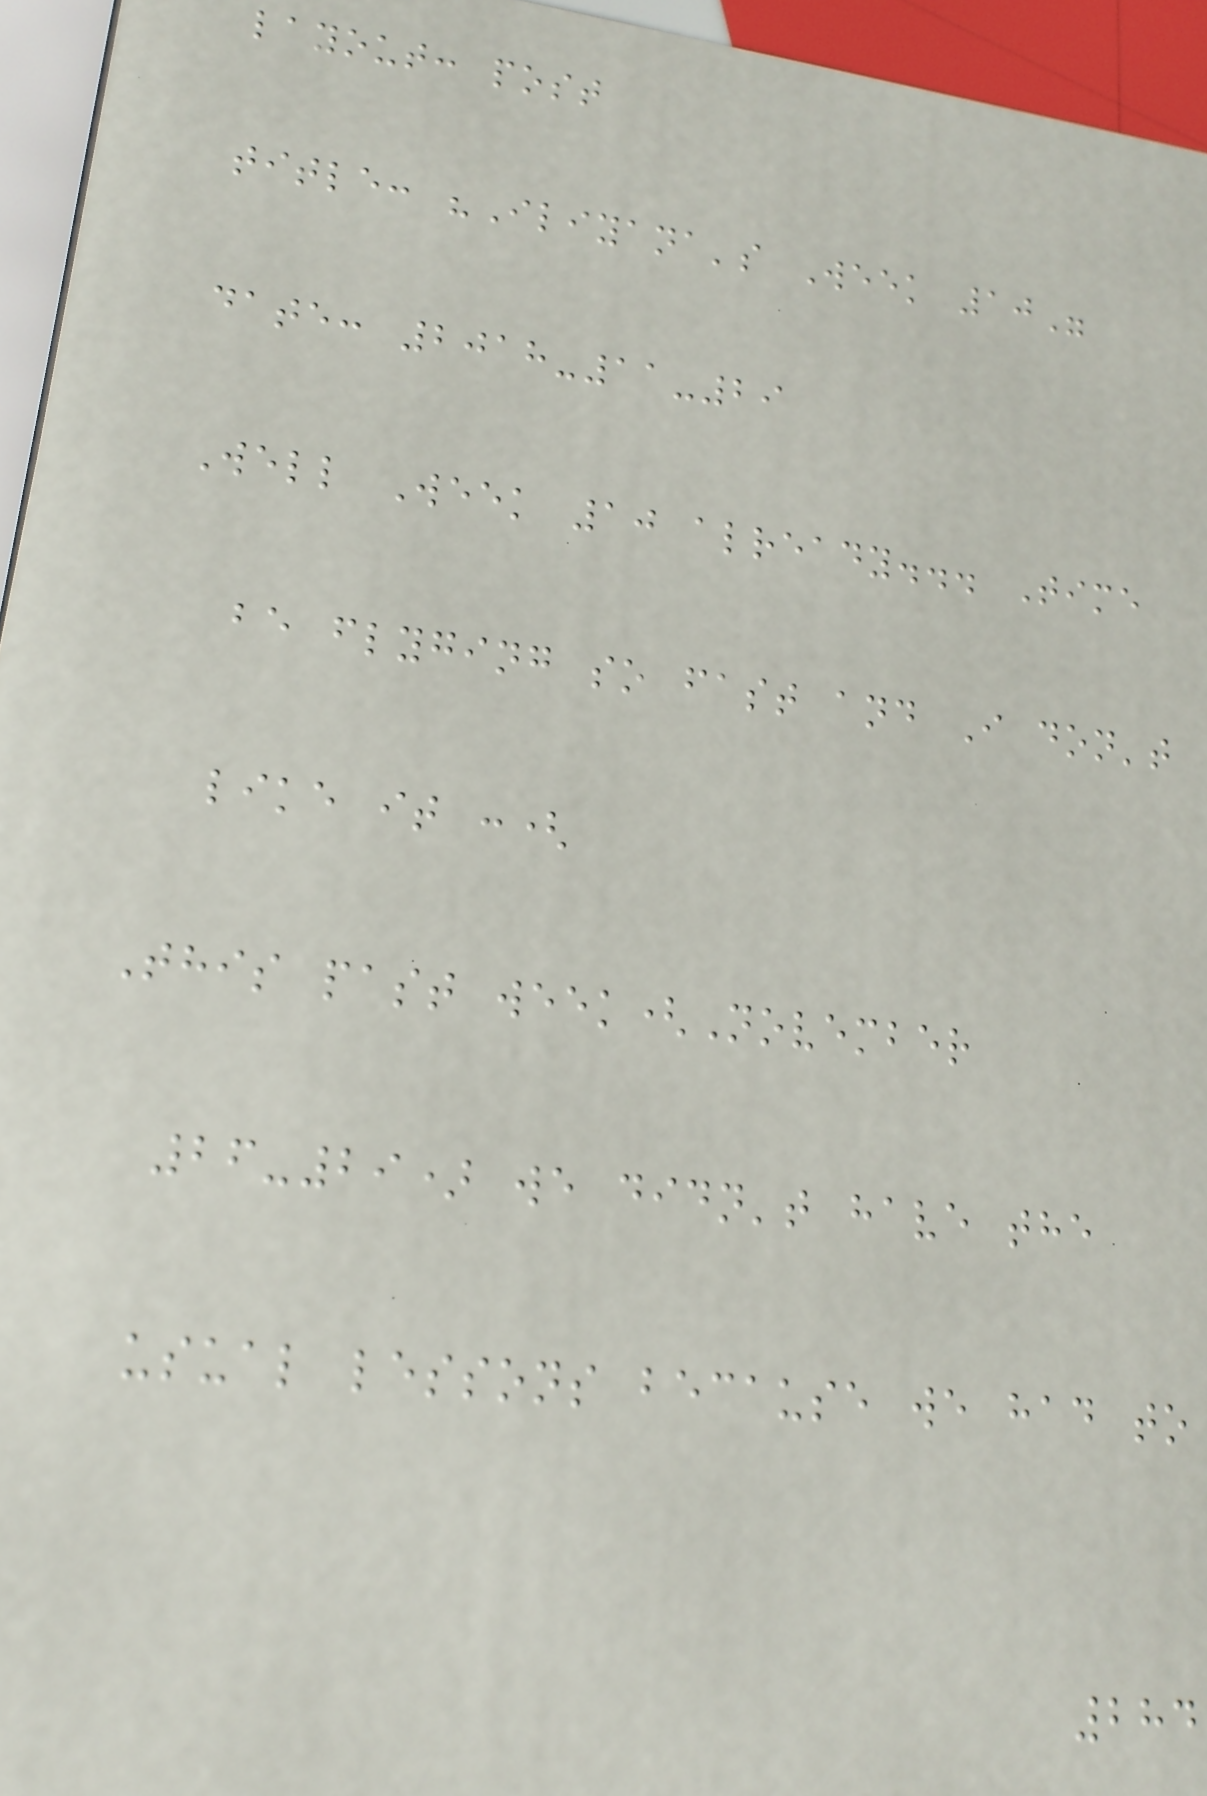layout: post
title: "Iliyana's Week 10"
date: 2018-11-29
Well Week 10 already... Time
be flyging so fast and I don't
like it :(
This past week(November
26-29) we didn't have the
usual lessons because we had to
284
